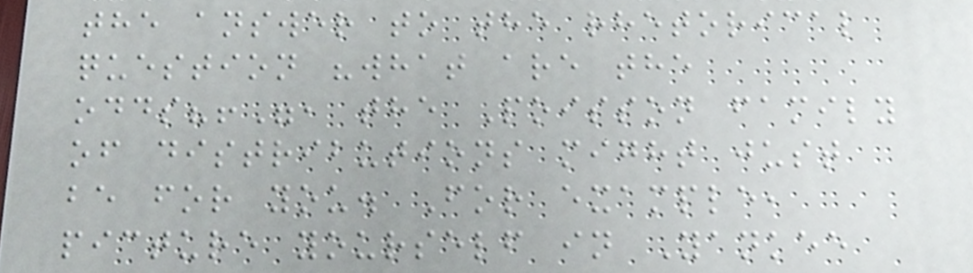the answer to the rhetorical
question "what are the
odds?!", the Poisson family
of distributions might just
be for you. For example,
picture yourself in Yankee
